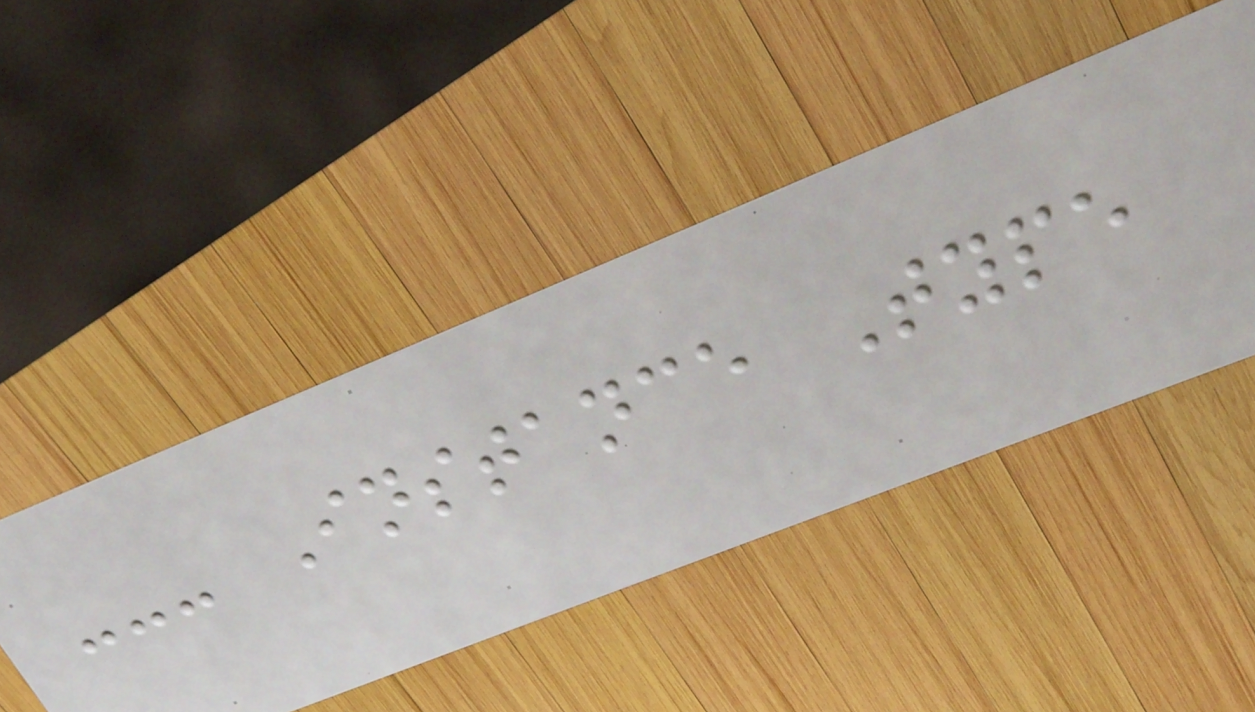--- Instance Type
